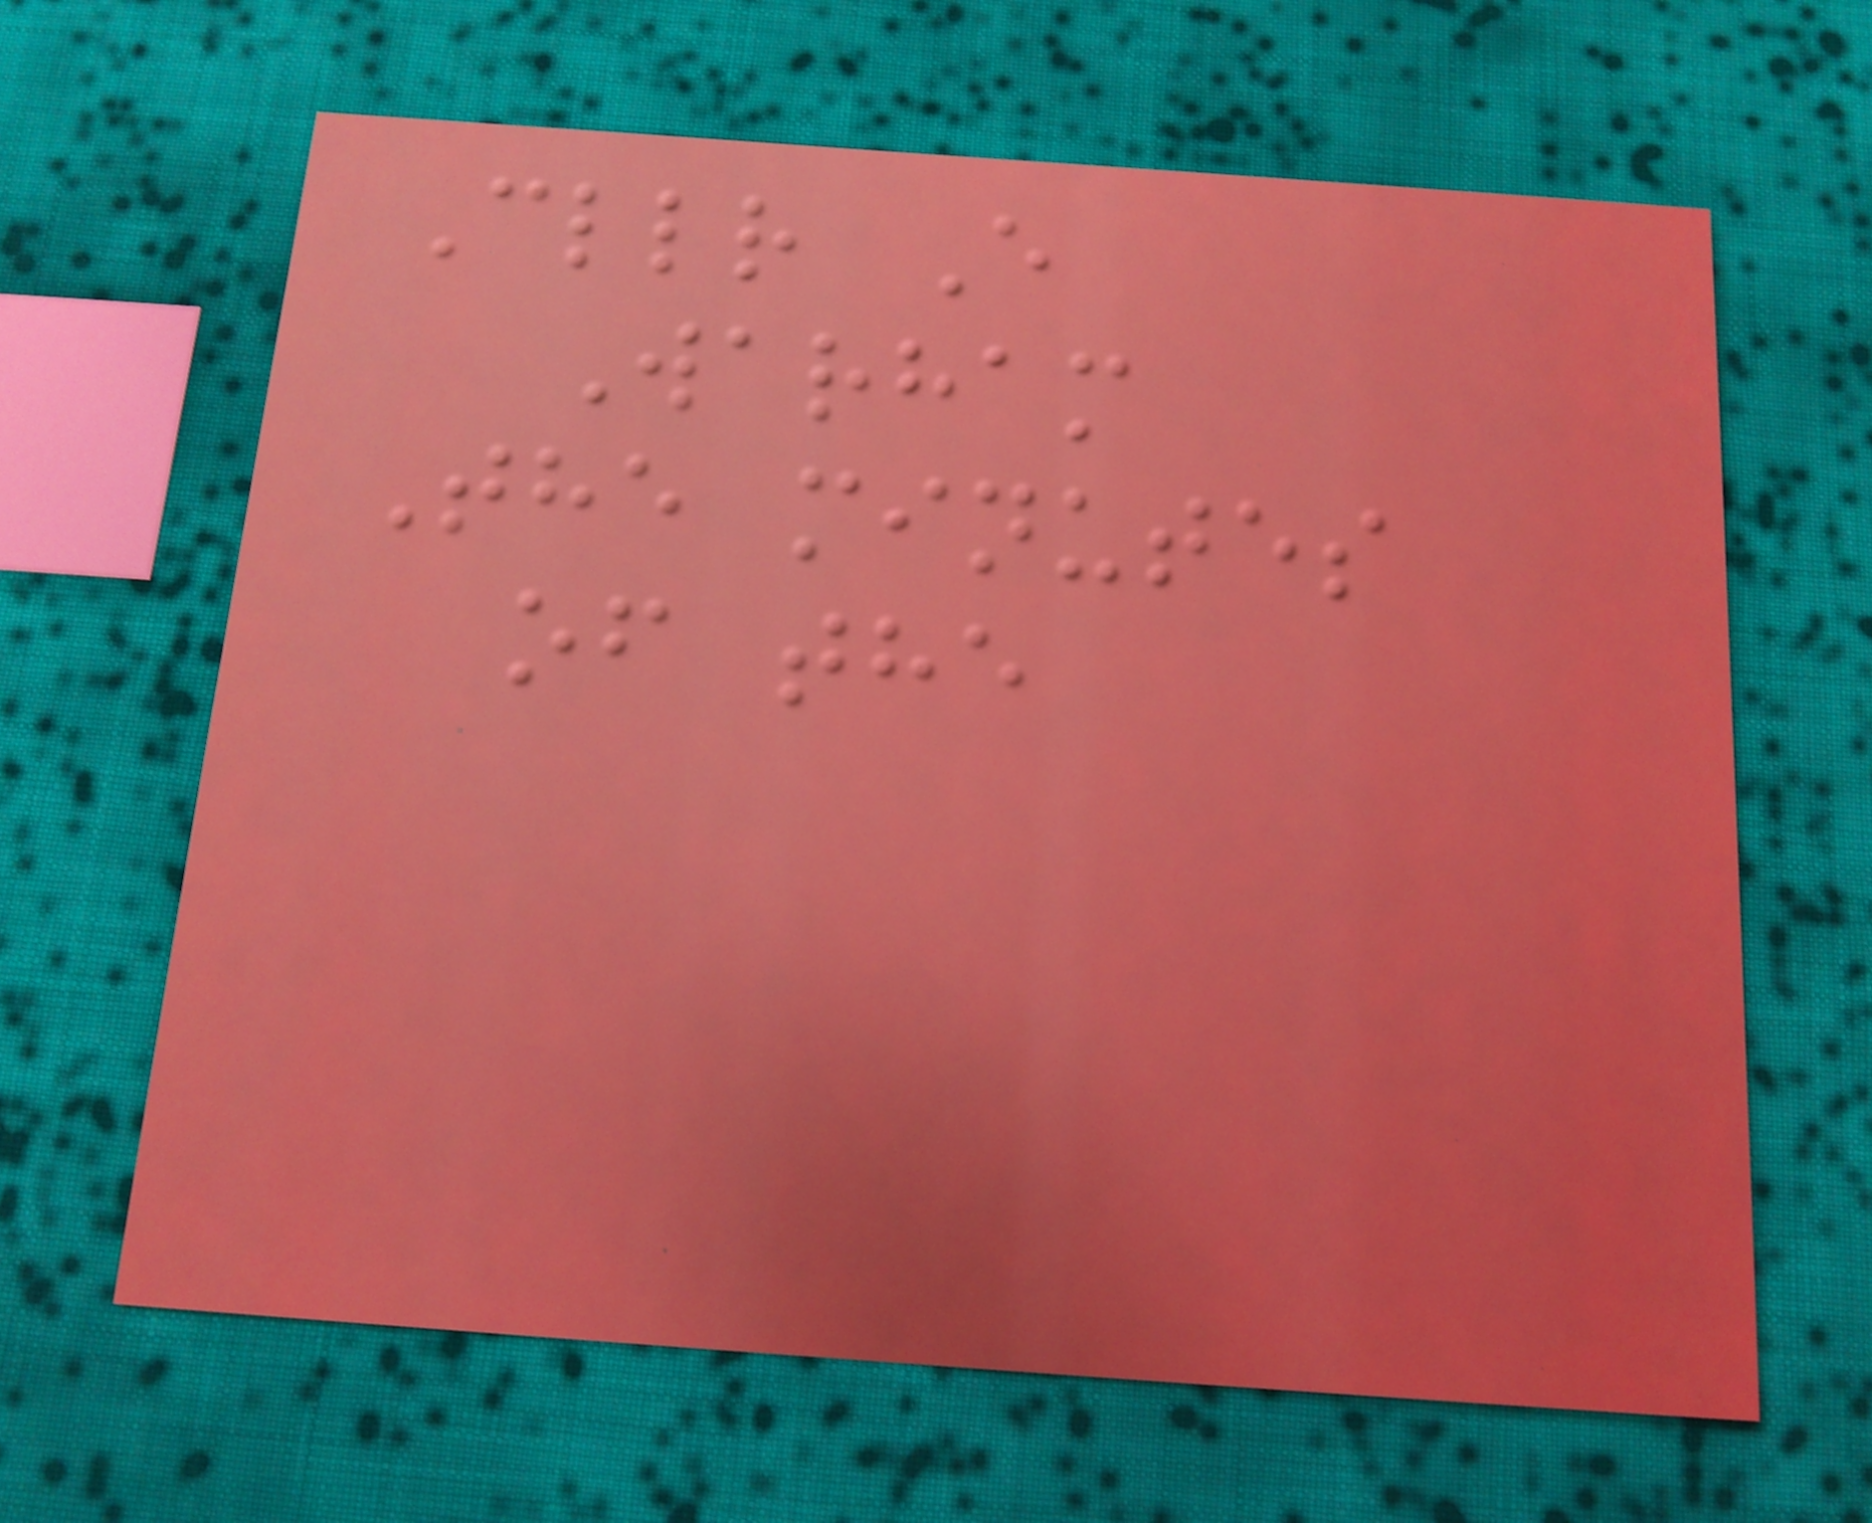Cllr E
Warham
The minutes
of the
